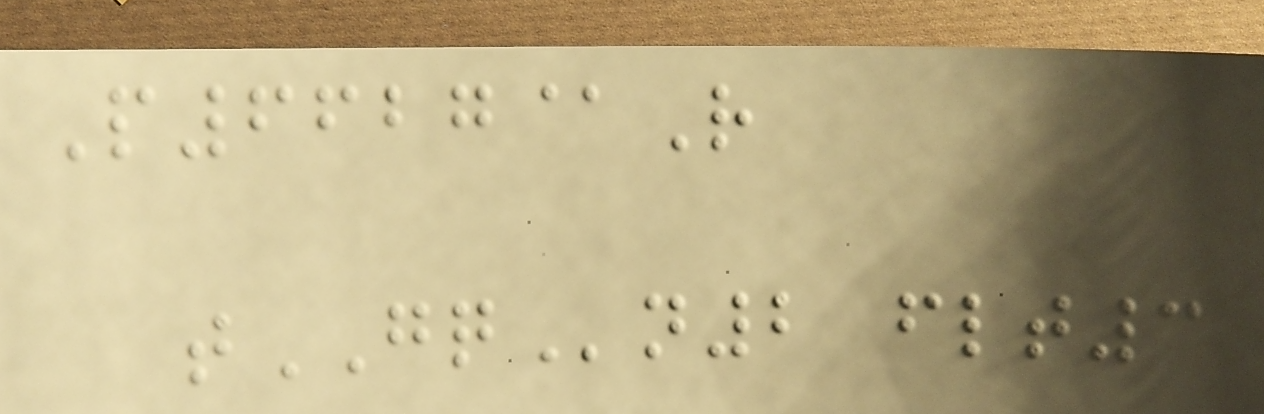P6627@R
tGQn2 flt3
